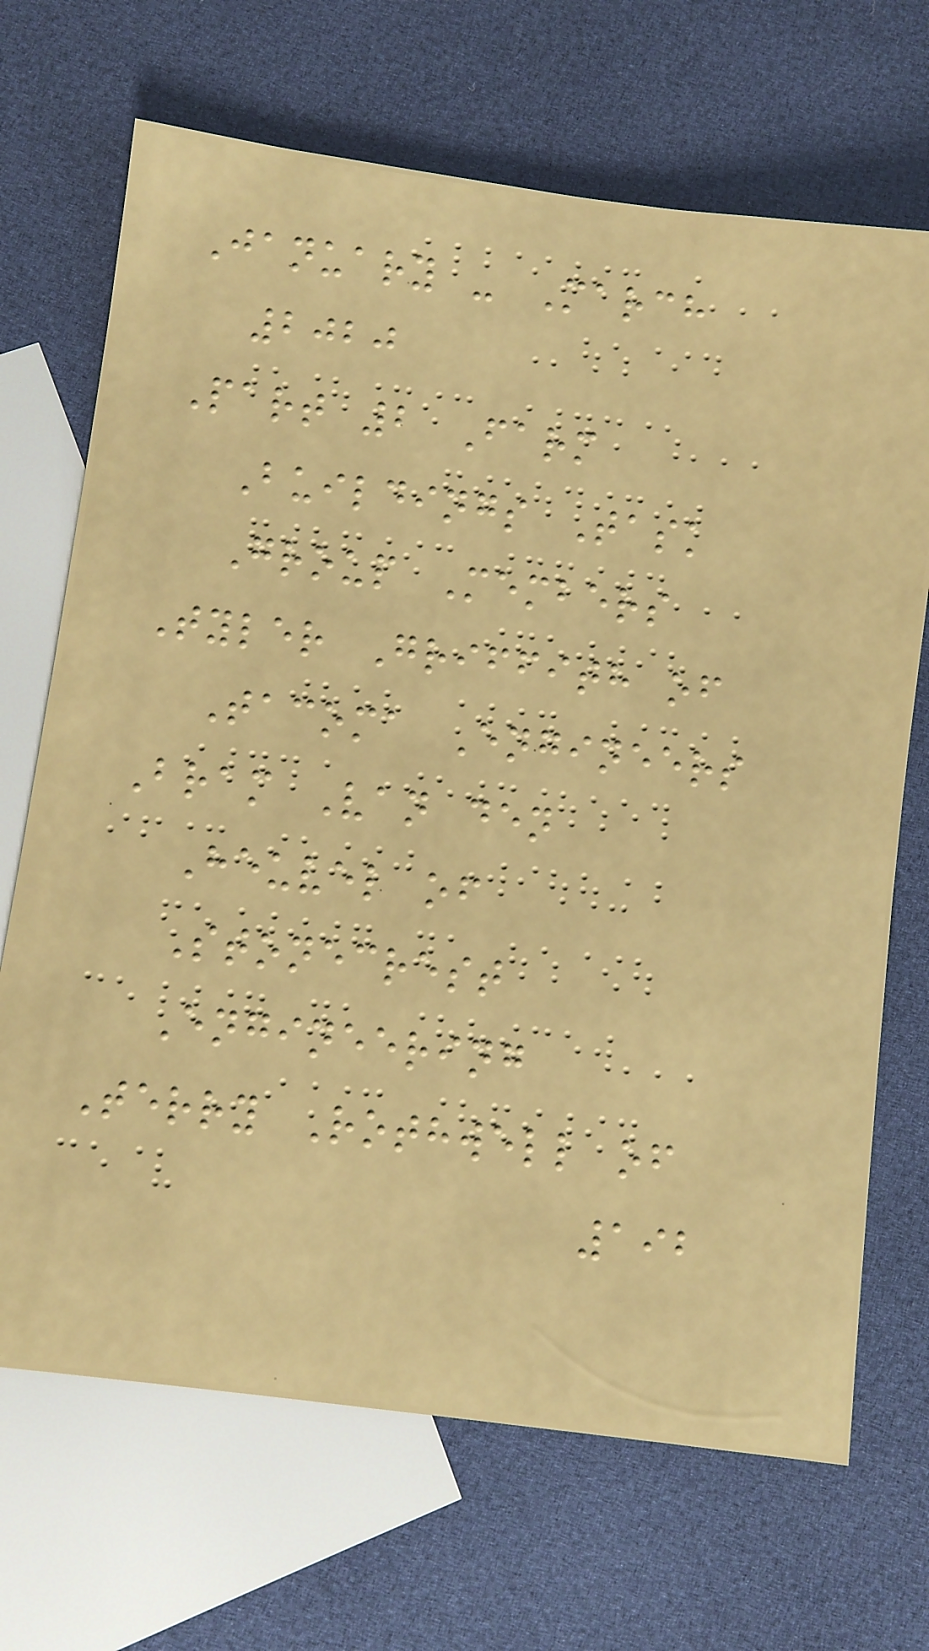January - March
2020
Part 2 Farm
Buildings Task
Group Members
Tyler Griffith of
Tacoma Engineers
Bram Van den
Heuvel of
Stonecrest
Engineering
Terry Rothwell of
192
